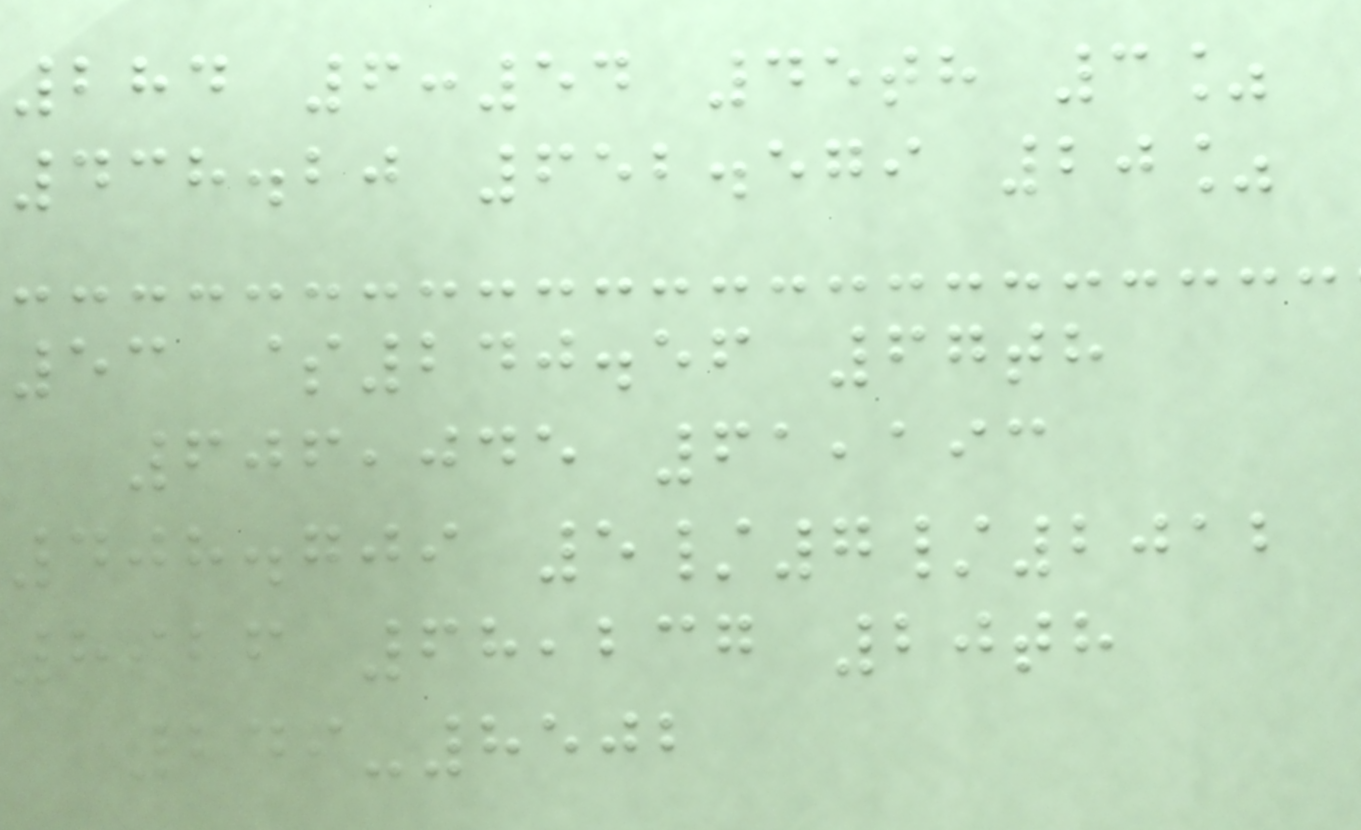284 6:54 45th 3%
438.20 652.579 20%
53 $240.56 67th
606,045 61,193
408.709 5/7/2012
8926 68,237 20th
249-8502
